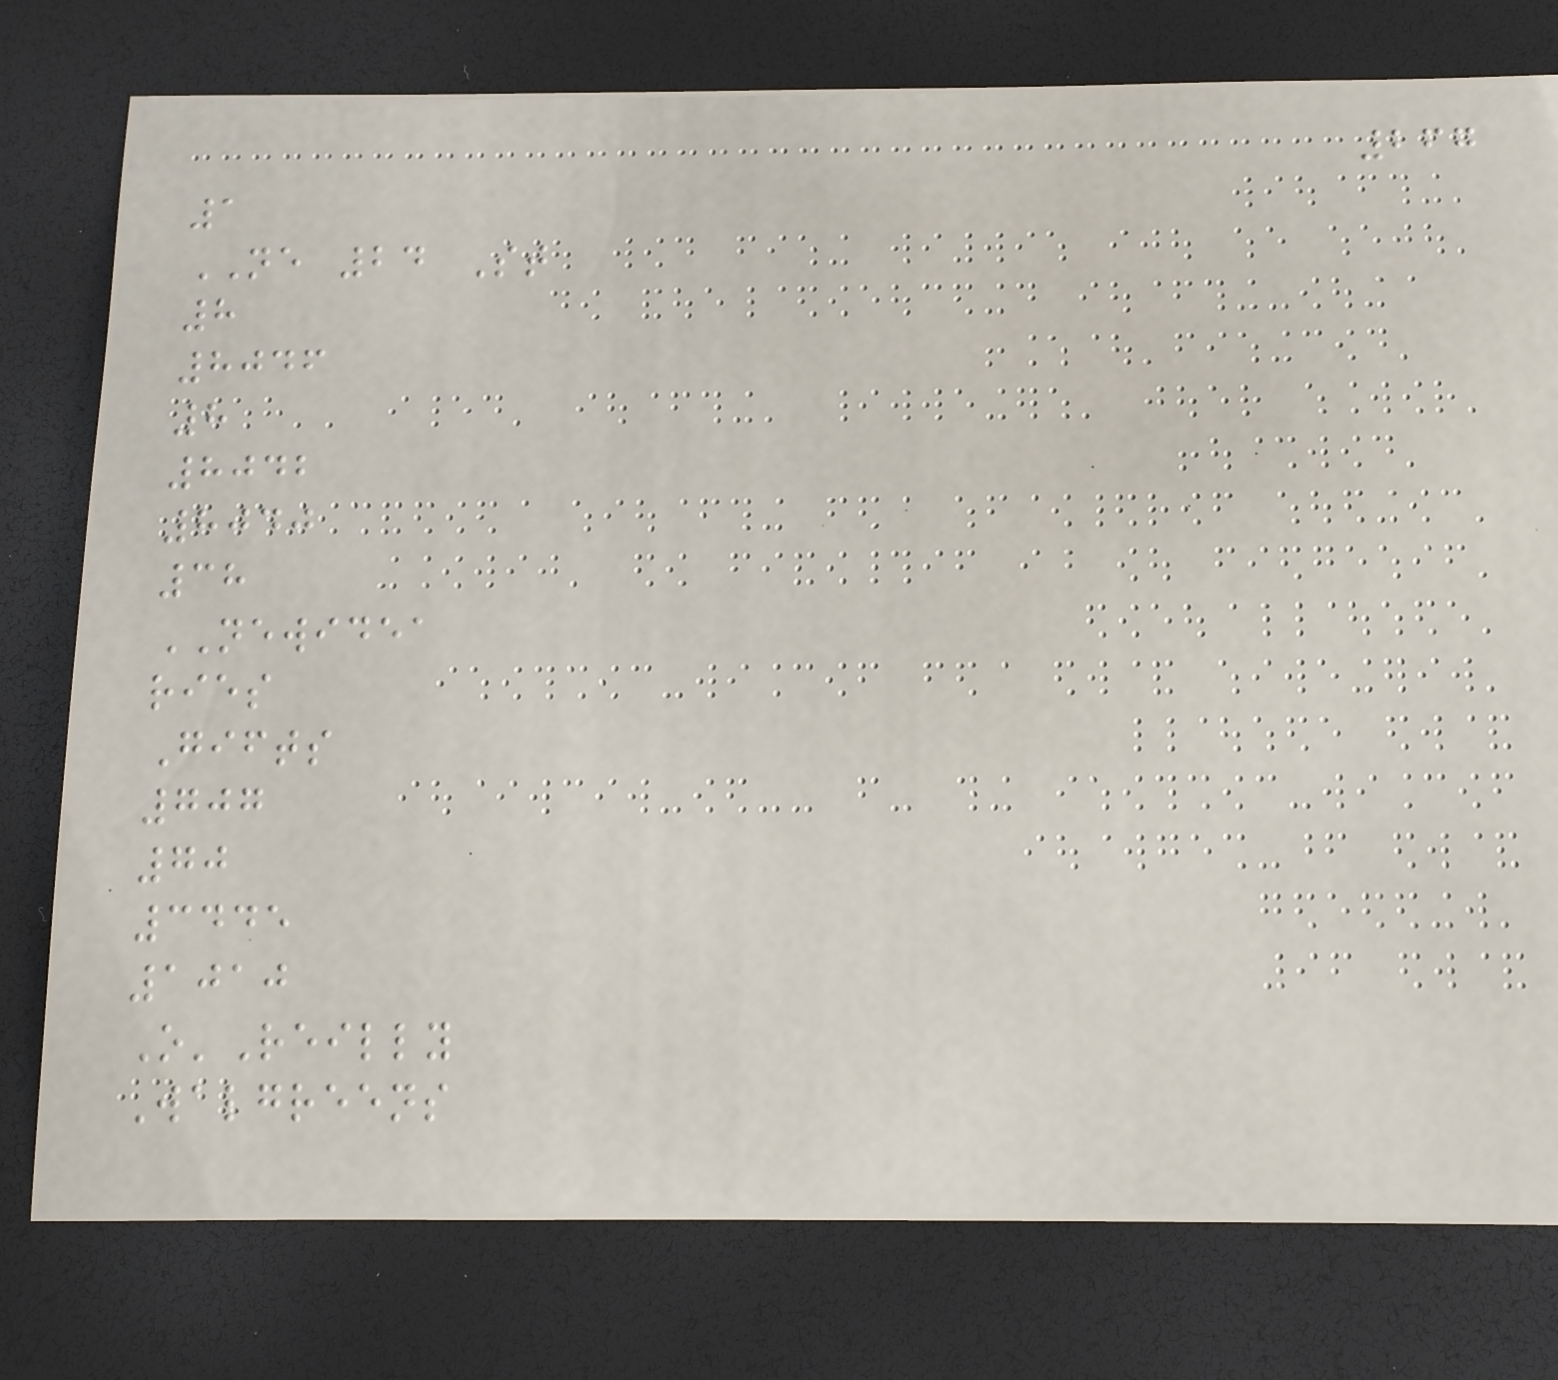267
1
NE 24 St
8
8046
8
8042
8040
38
NEWIDEA
ries
Gifts
707
70
3445
1010
O'Reilly
Walgreens
